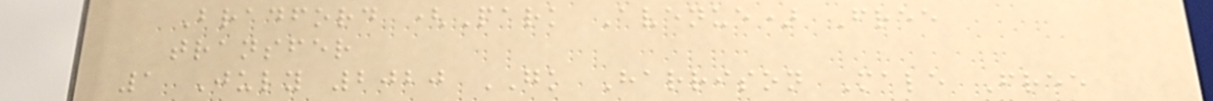Bradford (Park Avenue) Free
transfer
1 July 2020 GK Harrison Male Free
